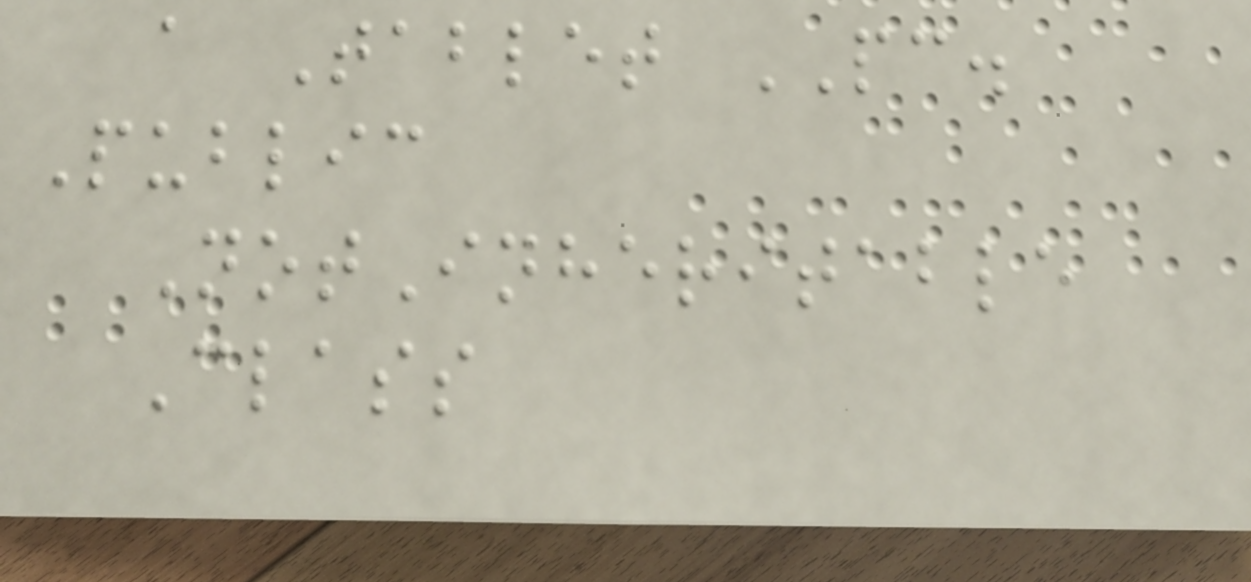a Tablet PC.
Public
NotInheritable
Class
